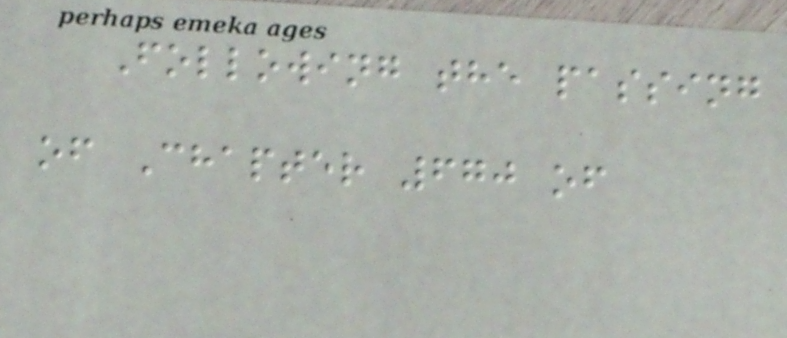Following the passing
of Chapter 670 of
